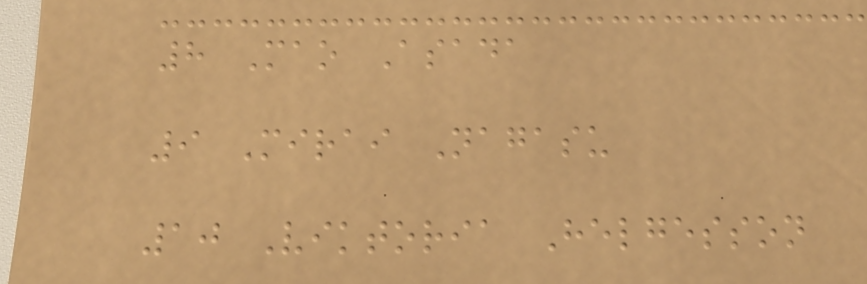8 Mao Asada
9 Mirai Nagasu
10 Viktoria Helgesson
